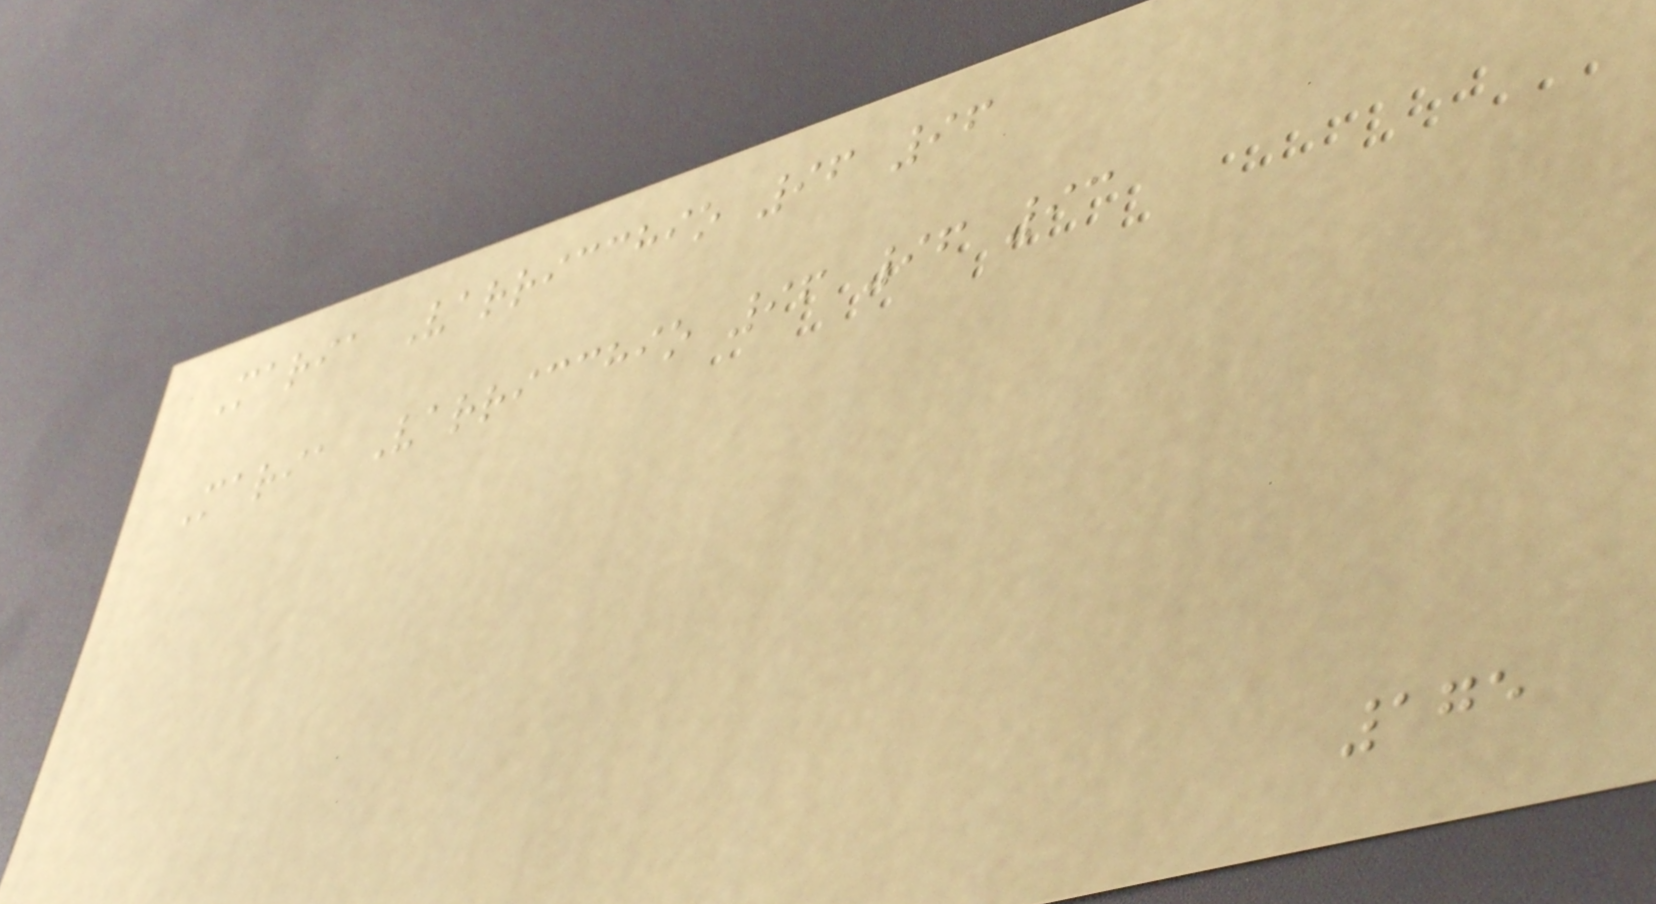Maria Varricchio 96 96
Maria Varricchio 96 96 93
175
